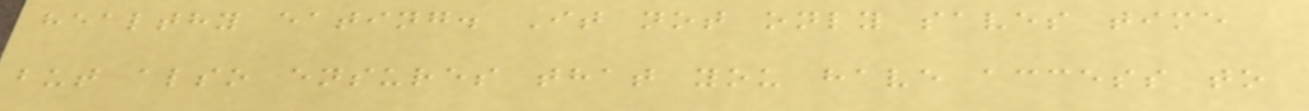healthy eating. It not only saves time
but also ensures that you have access to
